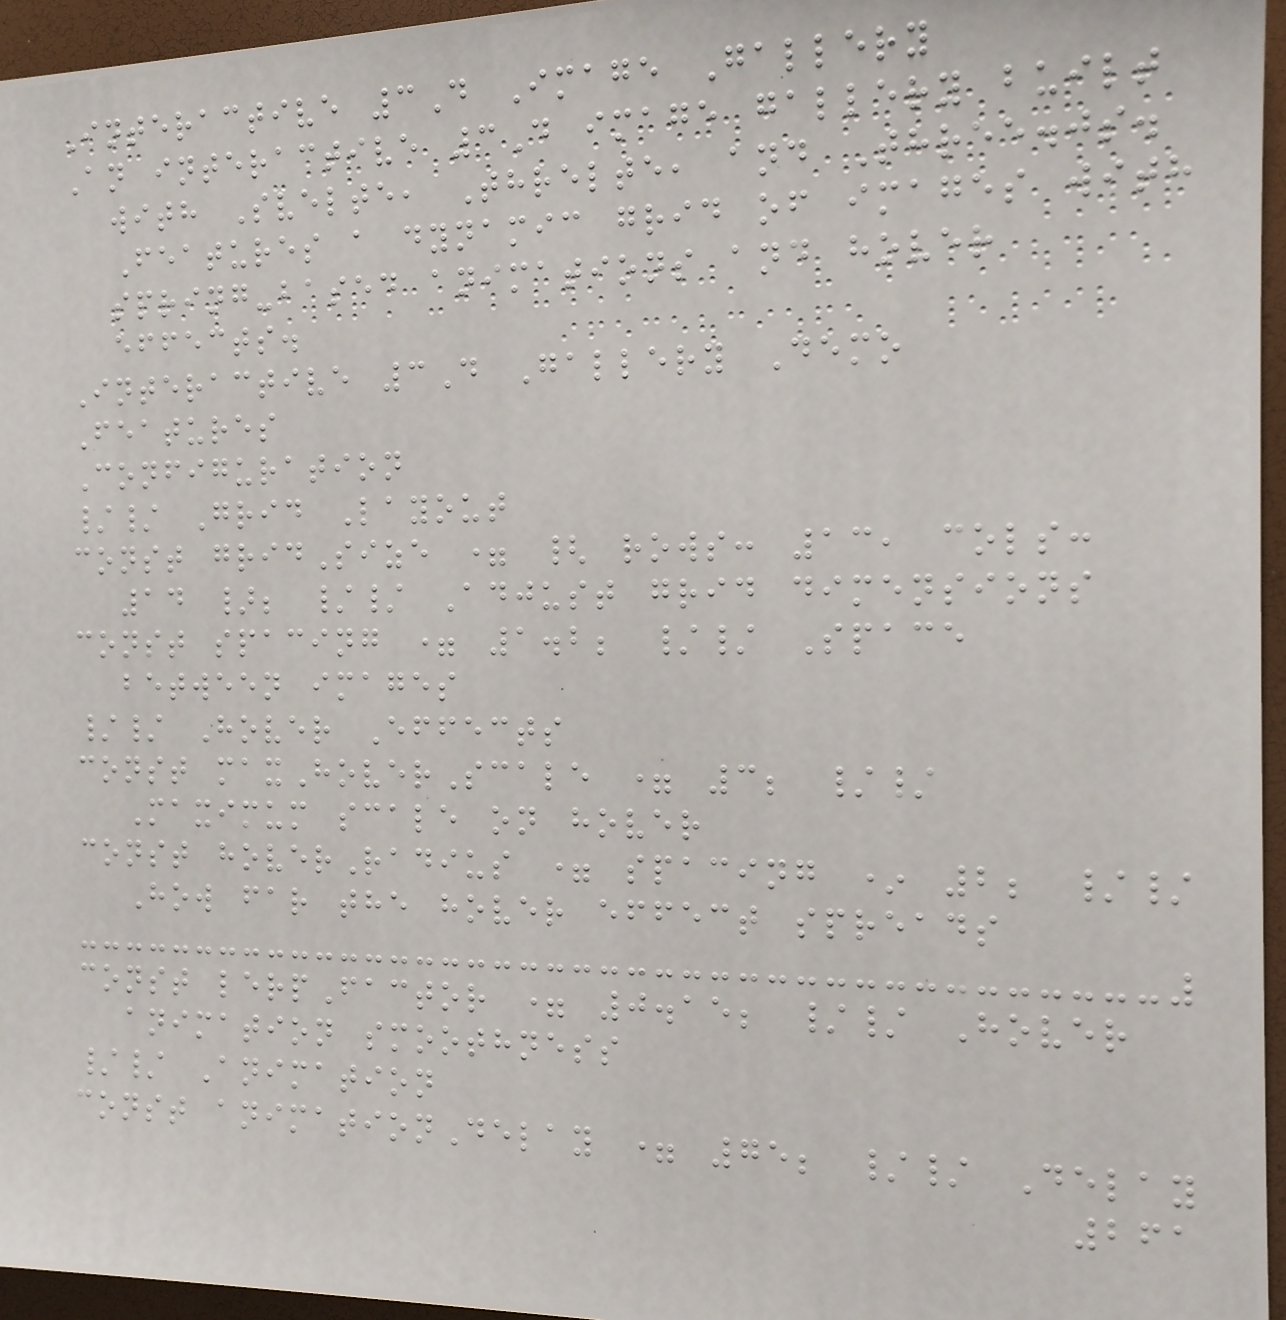Interactive 3D Image Gallery
An interactive 3D image gallery built
with Svelte, Threlte, and Three.js.
Features a dynamic grid of images with
spring-based animations and hover
effects.
Interactive 3D Gallery Demo
Features
Configuration
// Grid Layout
const gridSize = { rows: 13, cols:
14 }; // Adjust grid dimensions
const spacing = 1.2; // Space
between images
// Hover Effects
const maxHoverScale = 3; //
Maximum scale on hover
const hoverRadius = spacing * 2; //
How far the hover effect spreads
const lerpFactor = 0.15; // Hover
animation smoothness
// Animation
const animationDelay = 75; // Delay
261
